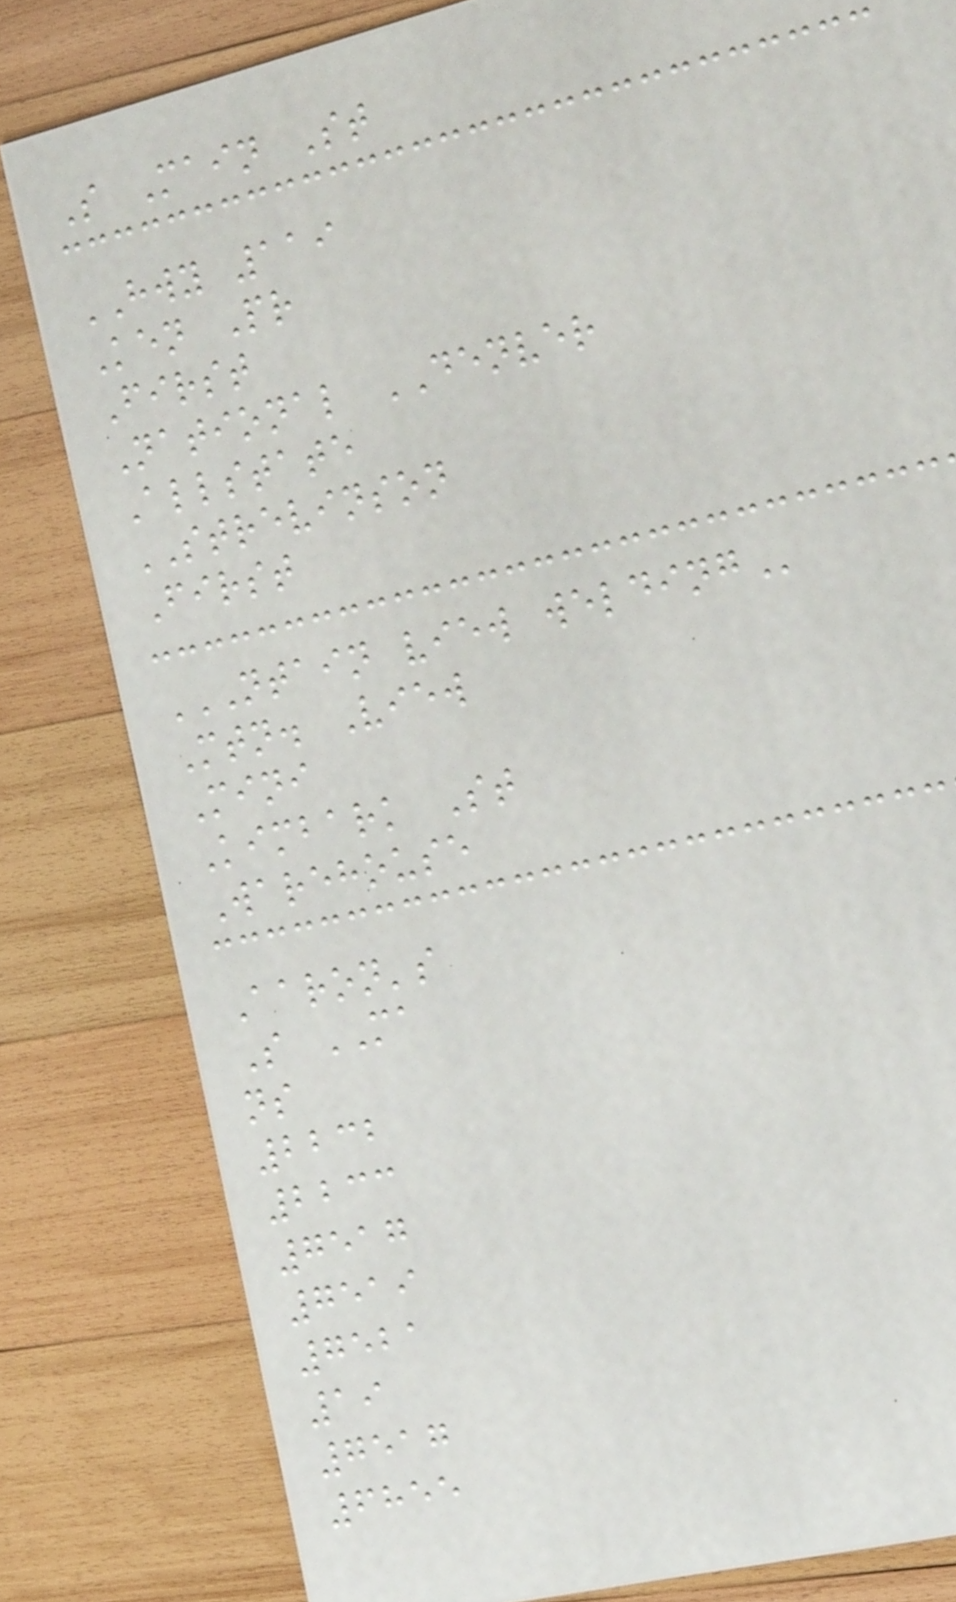S Main St
HWY 119
Ken Pr
First
National DENVER
Allstate
STREVINSON
First
NTAIN VIEW WELDING
Mtn. View
Mini
Kimbark St
Warehouse
Aaron's
S MA
ns
2232
2233
7517
7519
7521
19
7517
6855
